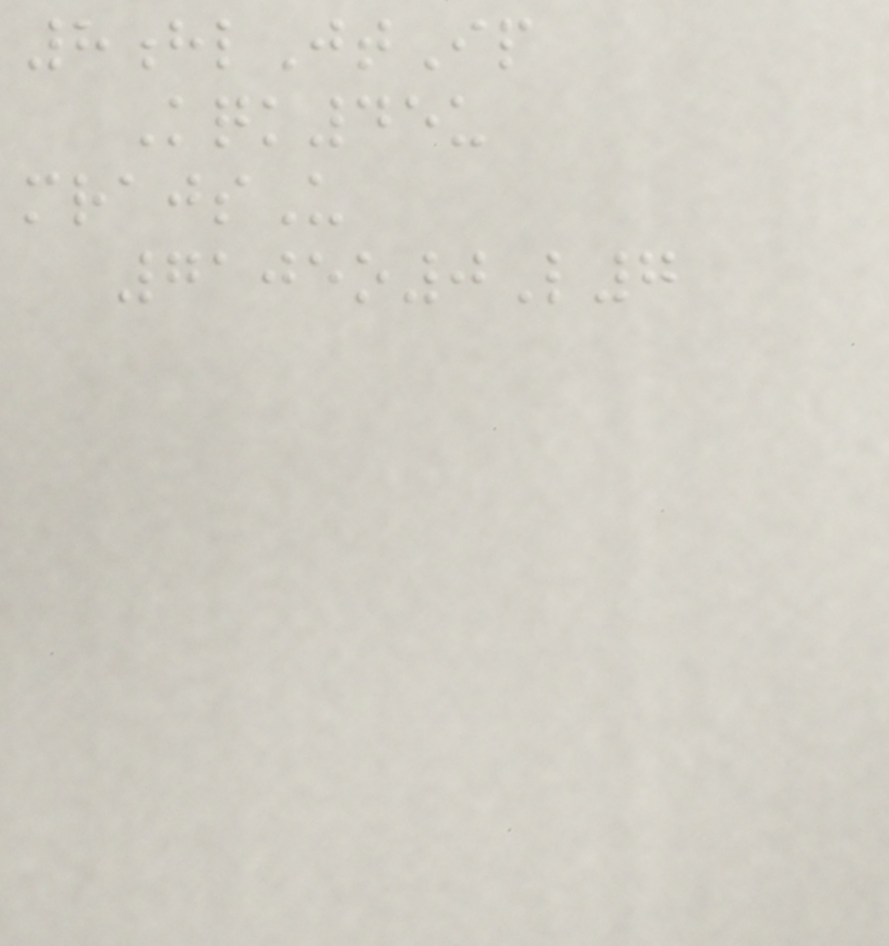8hlJtIp
Kqk45u
mrajsU
7105o0L7
